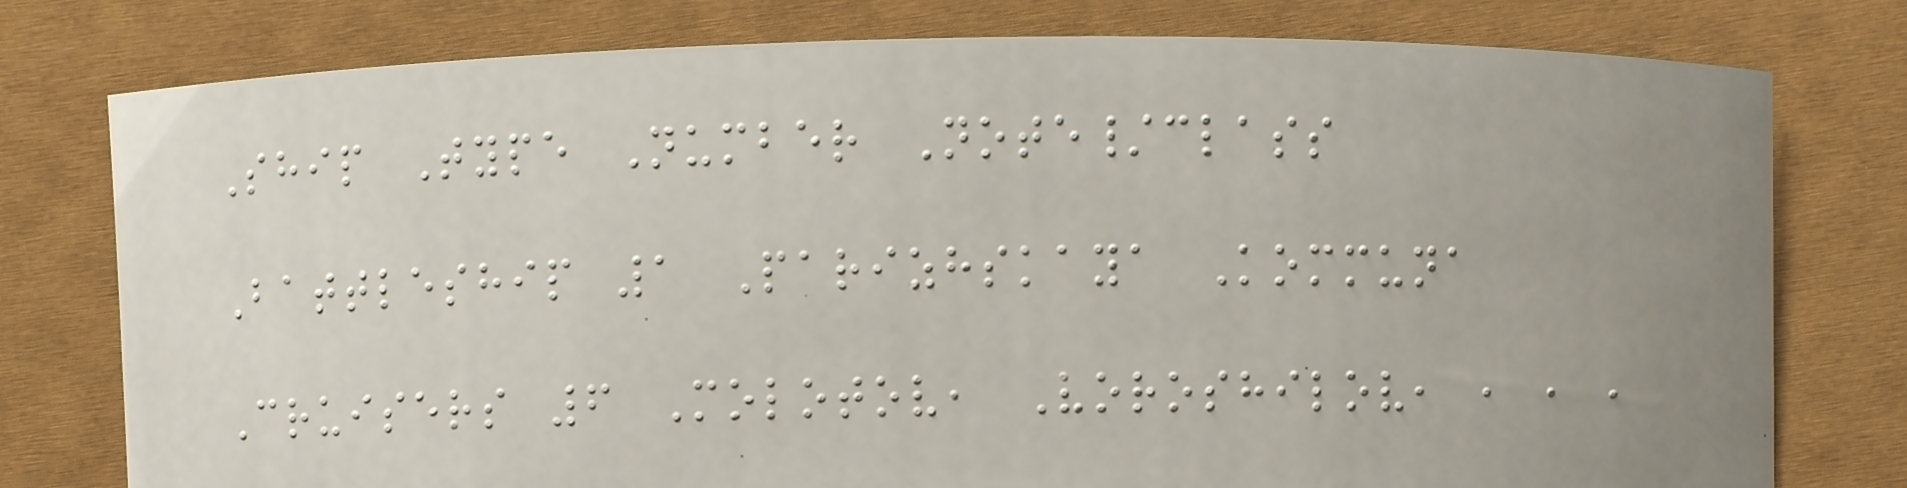Ship Type Number Note/class
Battleship 1 Parizhskaya Kommuna
Cruisers 6 Molotov, Voroshilov, , , ,
